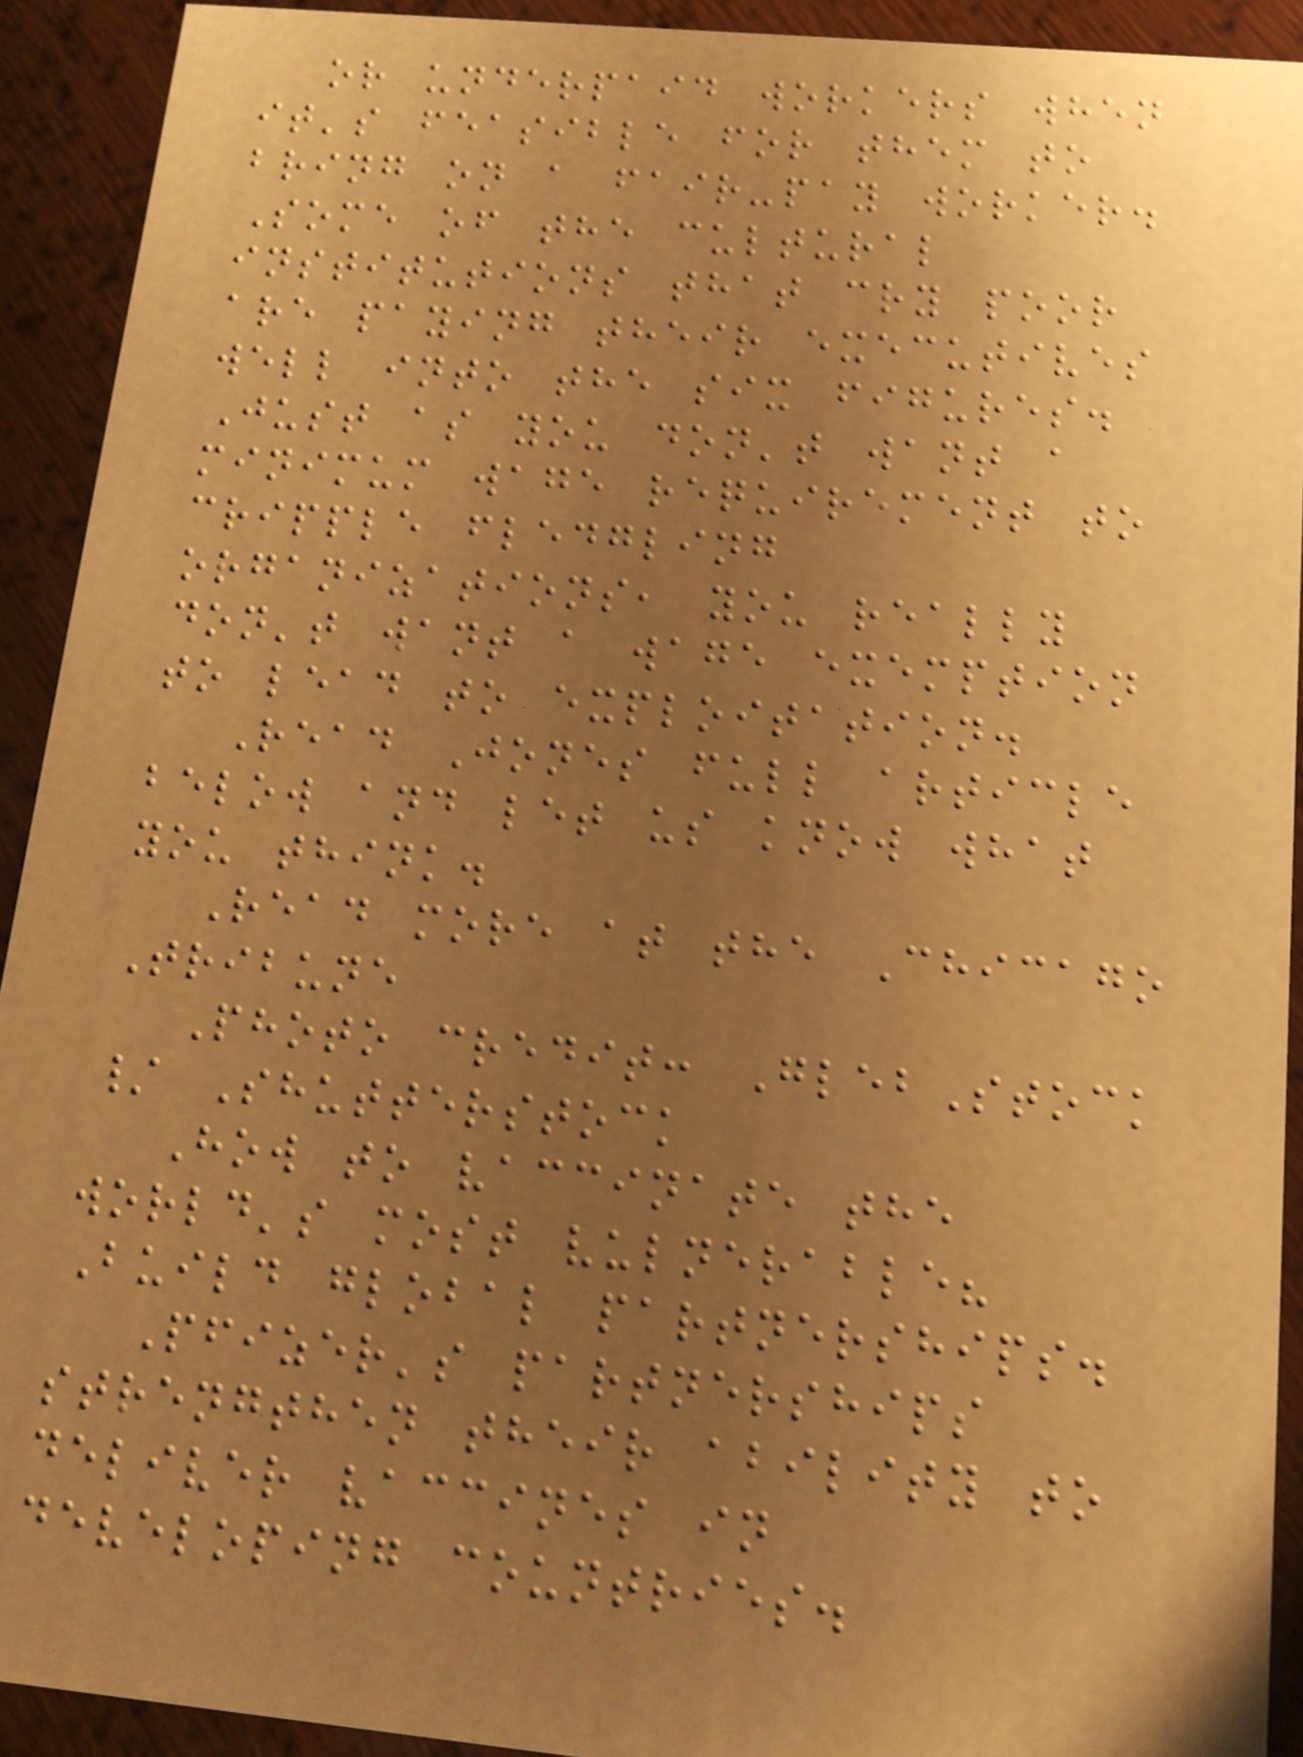or underpaid workers when
it's feasible for them to
bring on a fair-pay worker.
Some of the cultural
institutions that cry poor
are paying their executives
well into the six figures.
Just as you don't want a
minimum wage requirement to
cripple fledgling
organizations, you really
don't want a wage exemption
to lead to exploitation.
Read Jones full article
below and let us know what
you think.
Read more at the Chicago
Tribune
Photo credit: GlebStock
/ Shutterstock
How to vaccinate the
world's most vulnerable?
Build global partnerships.
Pfizer's partnerships
strengthen their ability to
deliver vaccines in
developing countries.
